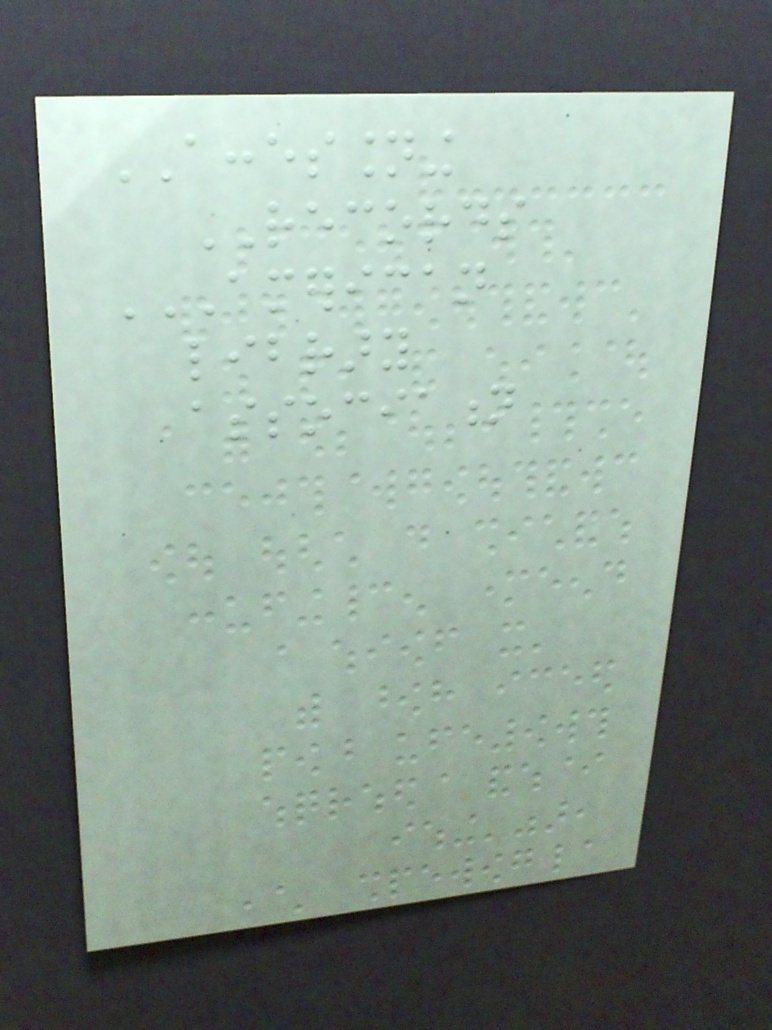ACCESSIONING
RECORDS
AMERICAN
LIBRARY
ASSOCIATION
